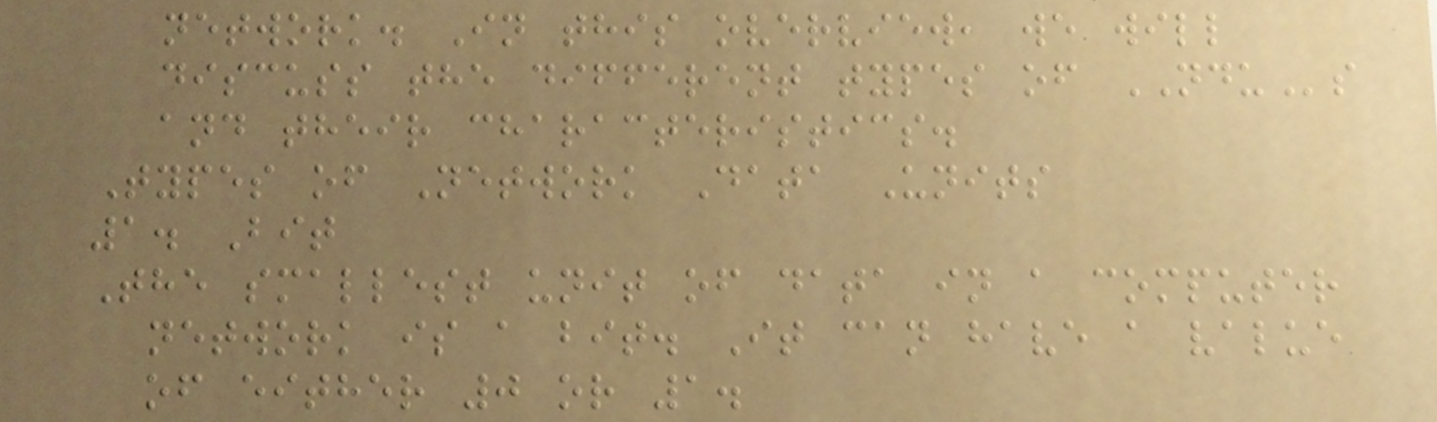network. In this overview, we will
discuss the different types of NDUs
and their characteristics.
Types of Network Data Units
1. Bit
The smallest unit of data in a computer
network is a bit. It can have a value
of either 0 or 1.
